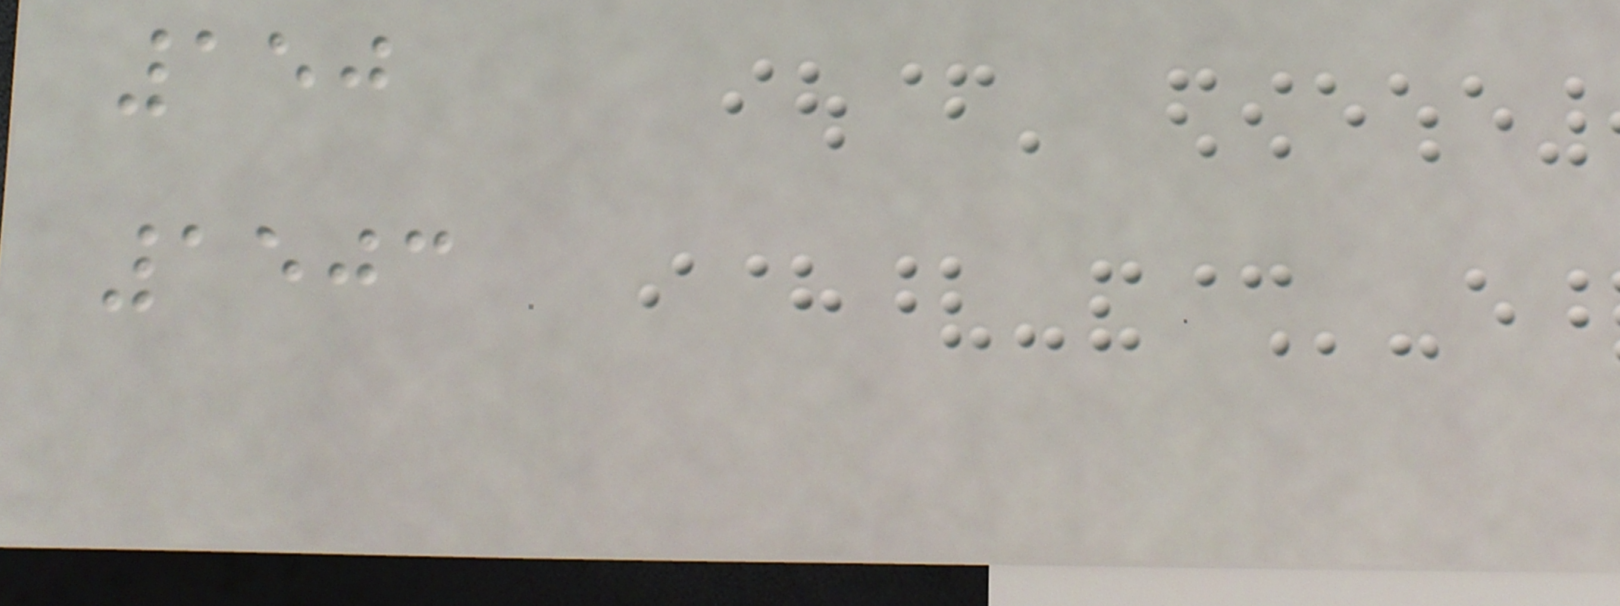150
1503
